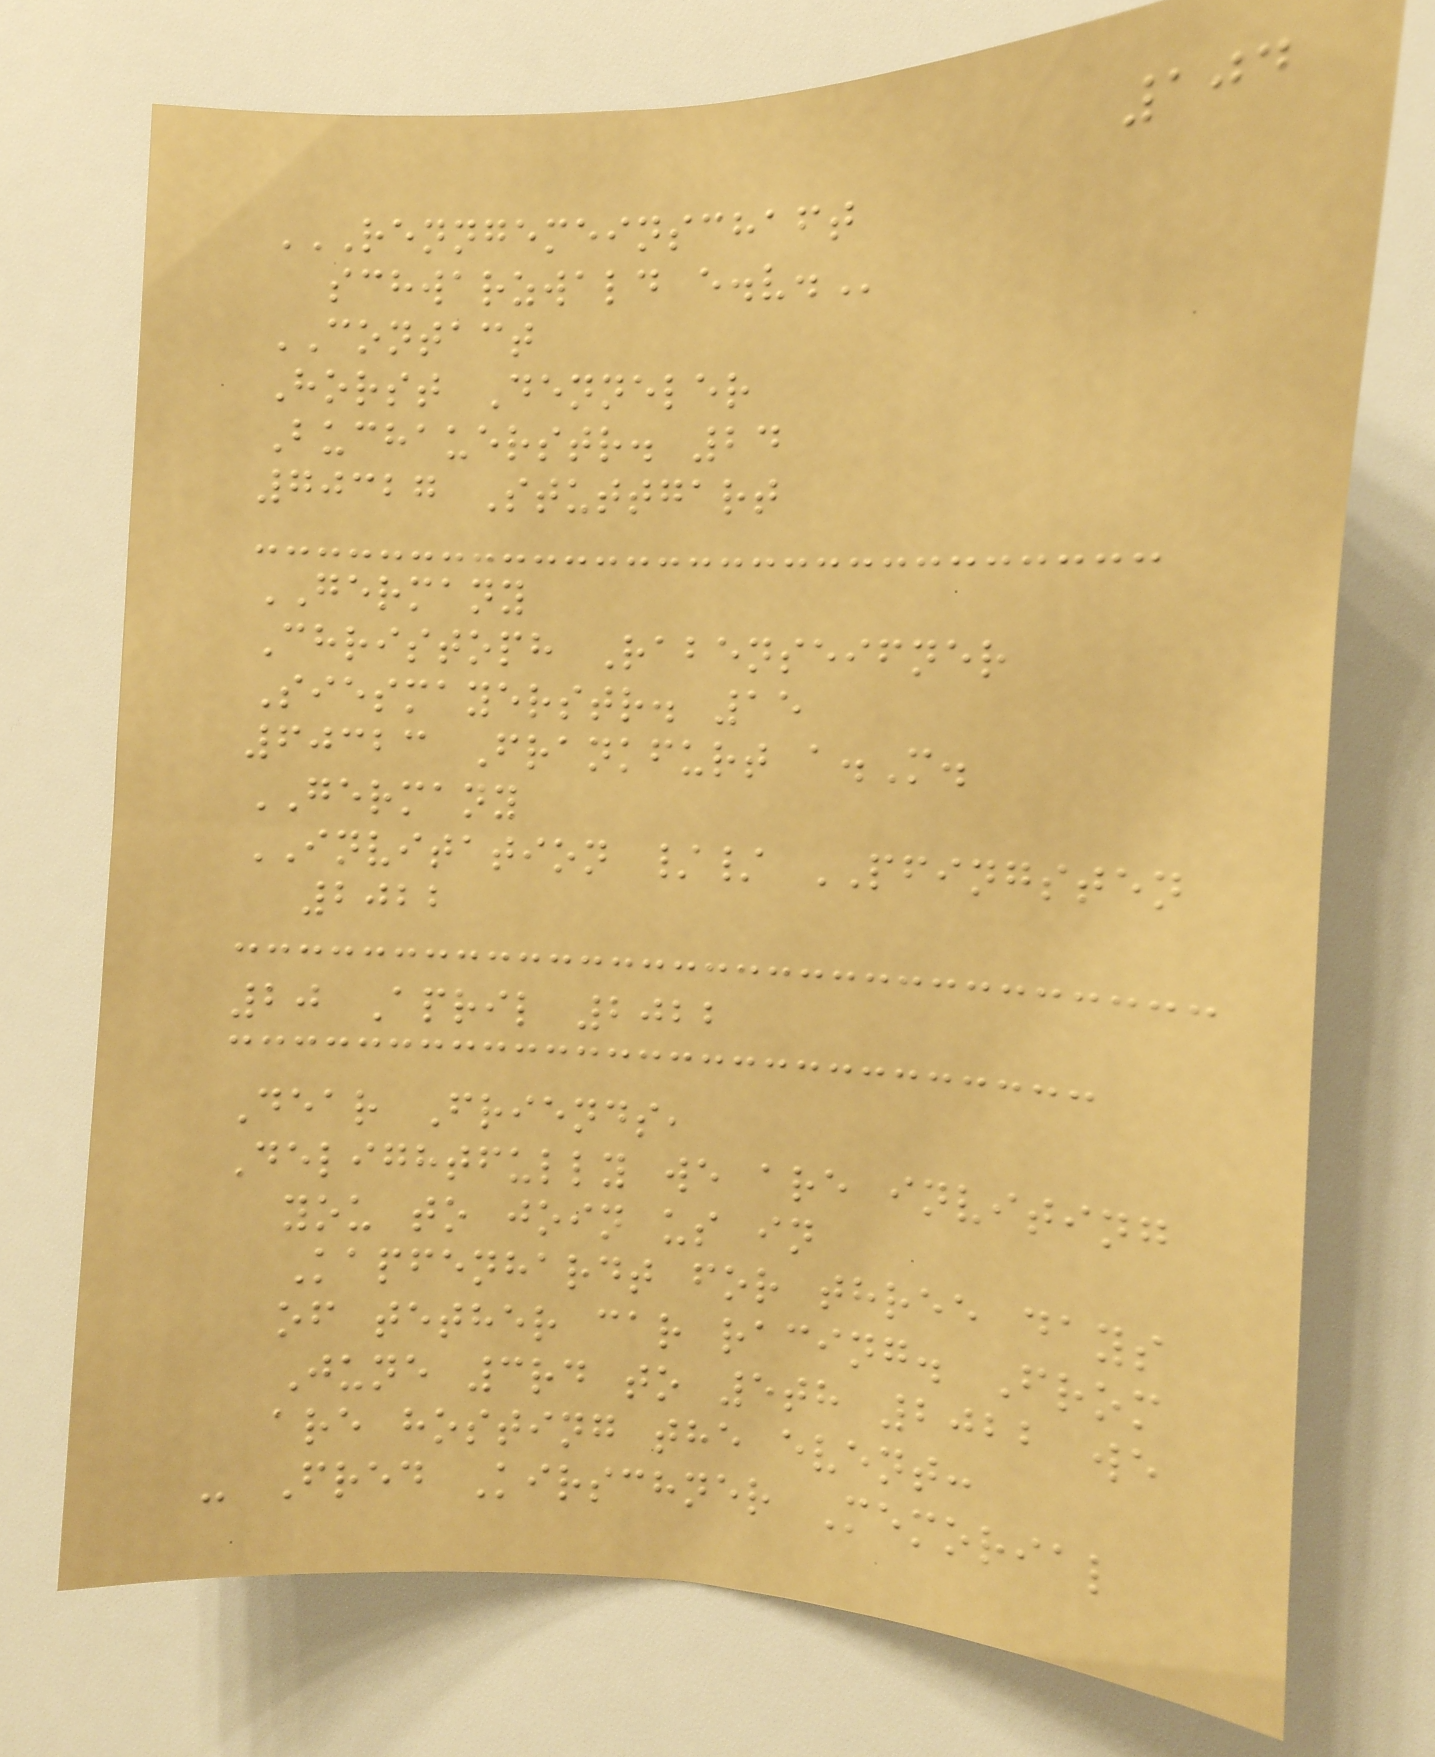104
RENNGEMEINSCHAFT
SCHWARZWALD E.V.
CONTACT
Horst Denneler
Buchauerstr. 24
70327 Stuttgart
GERMANY
Christoph Rabenseifner
Siesmayerstr. 15
60323 Frankfurt a.M.
GERMANY
INVITATION // PFINGSTEN
2022
20 April 2022
Dear Friends,
Delightfully we are inviting
you to join us in
Kapfenhardt for three days
of tether car racing. From
June 3rd to 5th 2022 we
are hosting the event:
- Fred Kirschner Memorial
